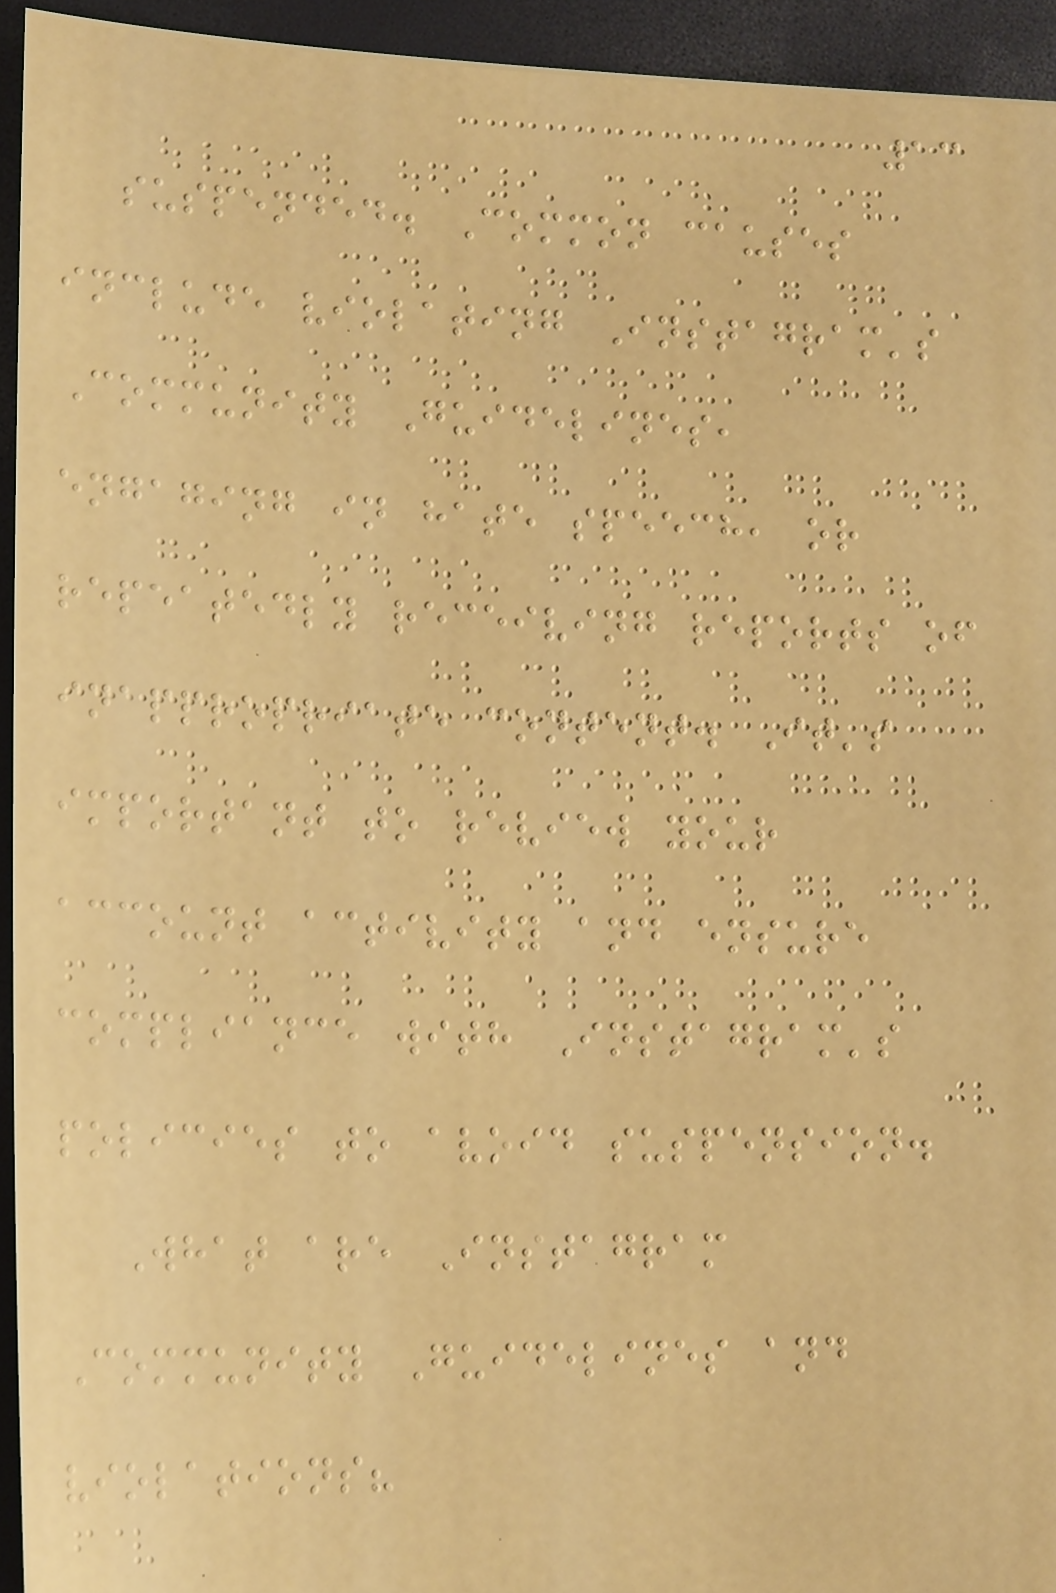13
suspended. Common causes
include violating Instagram's
Community Guidelines,
engaging in hate speech, or
repeatedly receiving reports of
inappropriate content. It's
important to review your
account activity and ensure
compliance with Instagram's
policies to avoid suspension.
What are Instagram
Community Guidelines and
violations?
